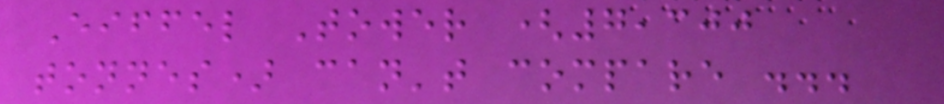Eiffel Tower (7,300
tonnes) can't compare ...
